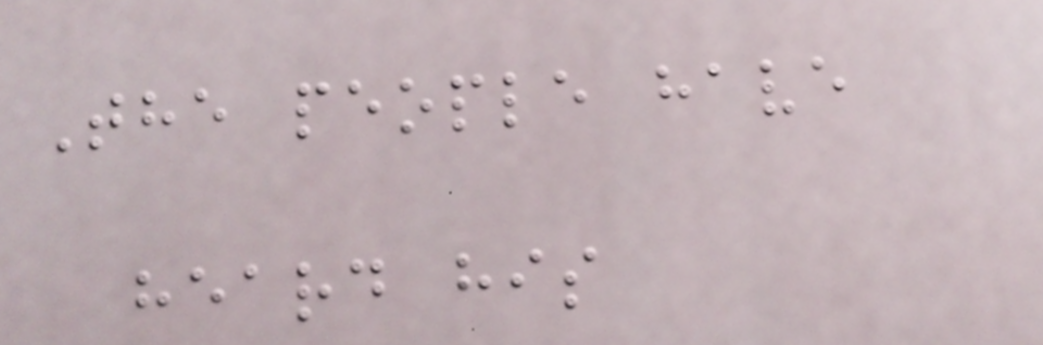The people have
heard his
